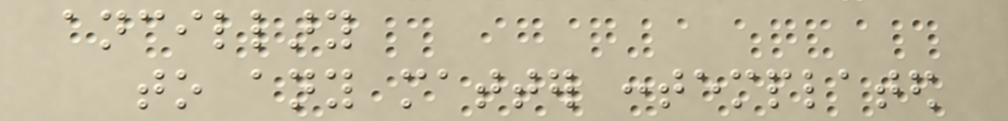ancillary
to any matter contemplated
